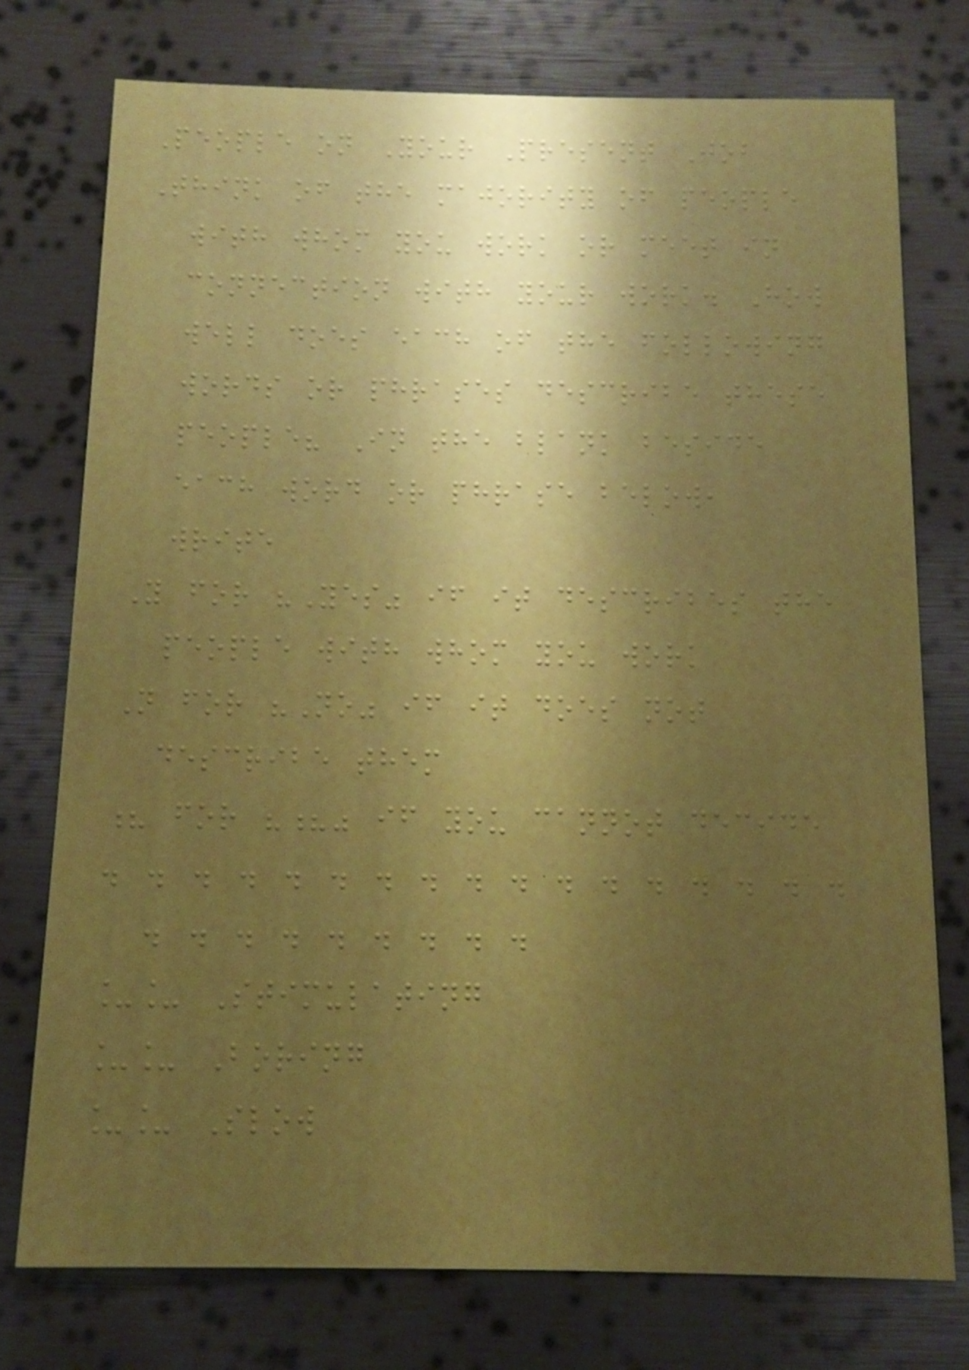People on Your Present Job
Think of the majority of people
with whom you work or meet in
connection with your work. How
well does each of the following
words or phrases describe these
people? In the blank beside
each word or phrase below,
write
Y for "Yes" if it describes the
people with whom you work
N for "No" if it does not
describe them
? for "?" if you cannot decide
. . . . . . . . . . . . . . . . .
. . . . . . . . .
__ Stimulating
__ Boring
__ Slow
